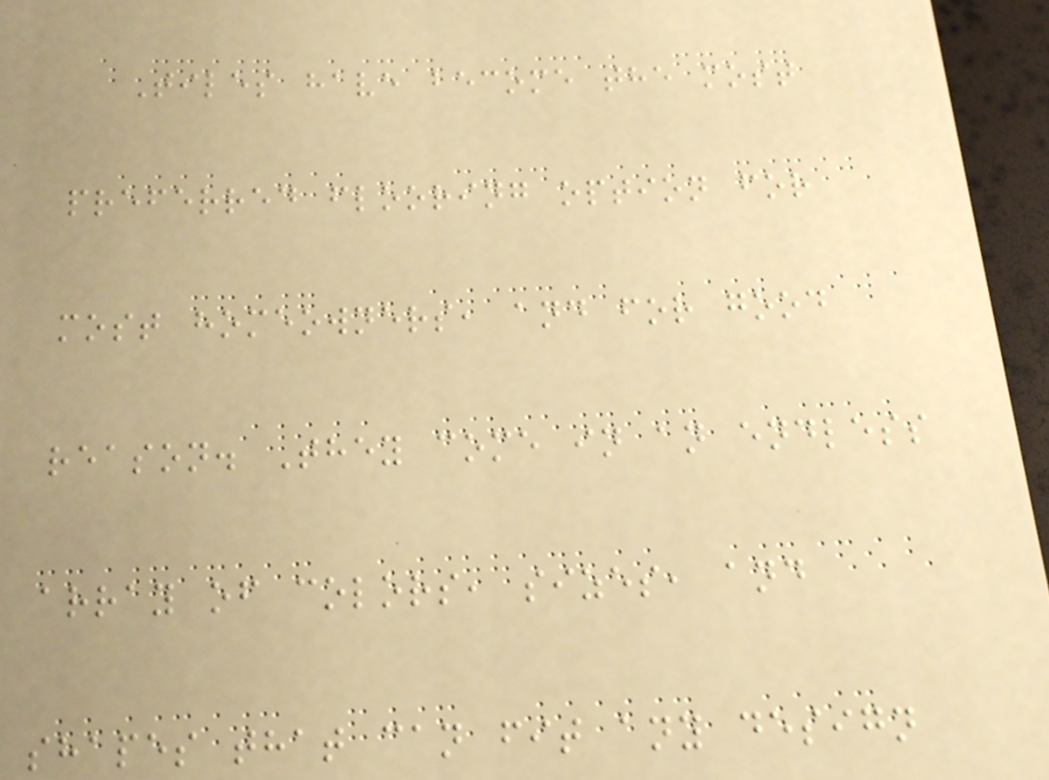Tiles have become the most
preferred flooring option for
most homeowners, and for good
reason. They come in an endless
array of colors, sizes, and
shapes that can fit any design
